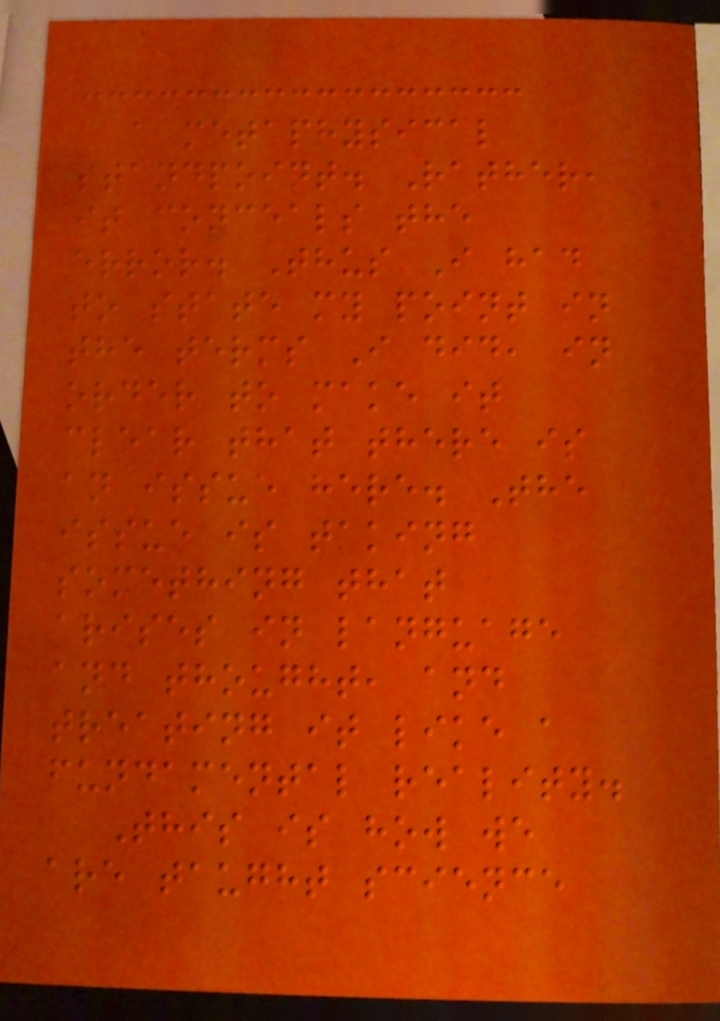a metaphysical
standpoint. Rather,
it conceals the
error. Thus I had
to state my point in
the terms I did, in
order to make it
clear that there is
an issue here. The
issue is taking
something that
arises in language
and thought, and
treating it like a
fundamental reality.
This is how we
are taught science
